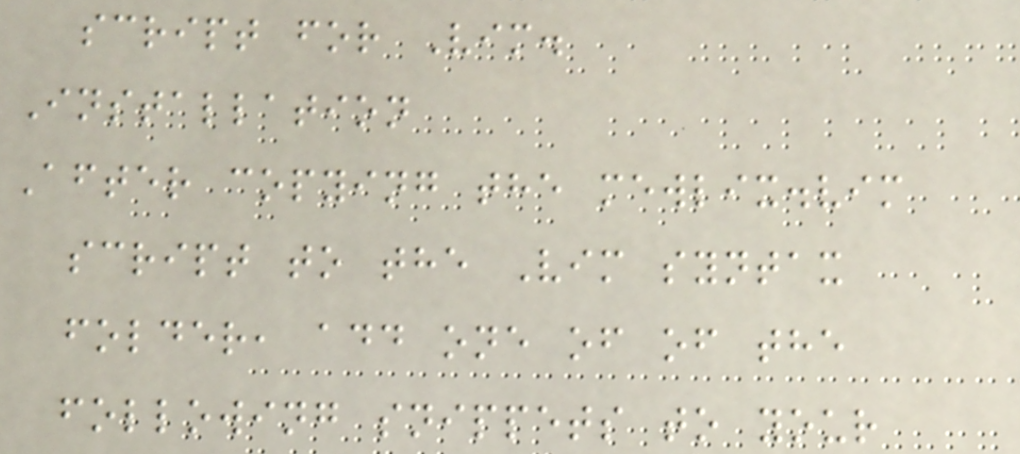script for Vim.
Installation
After copying the mewlix.vim
script to the Vim syntax
folder, add one of of the
following snippets to your
